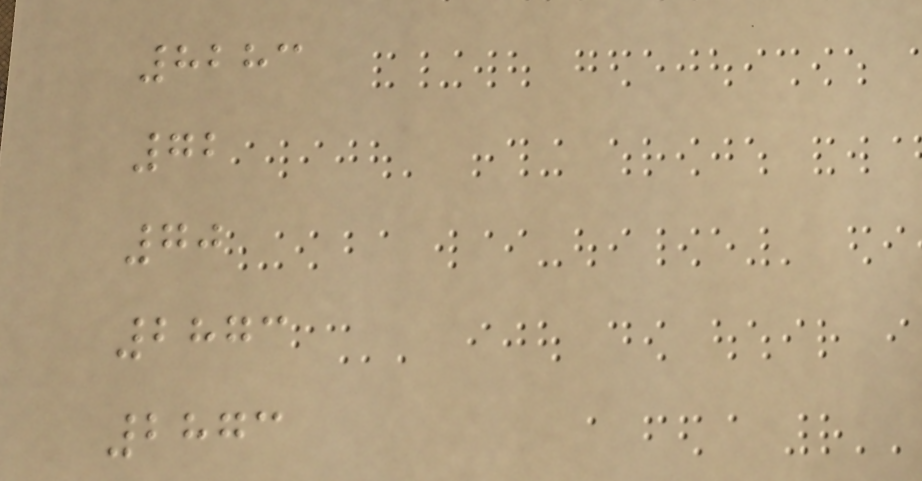8283
72
70
2873
2873
